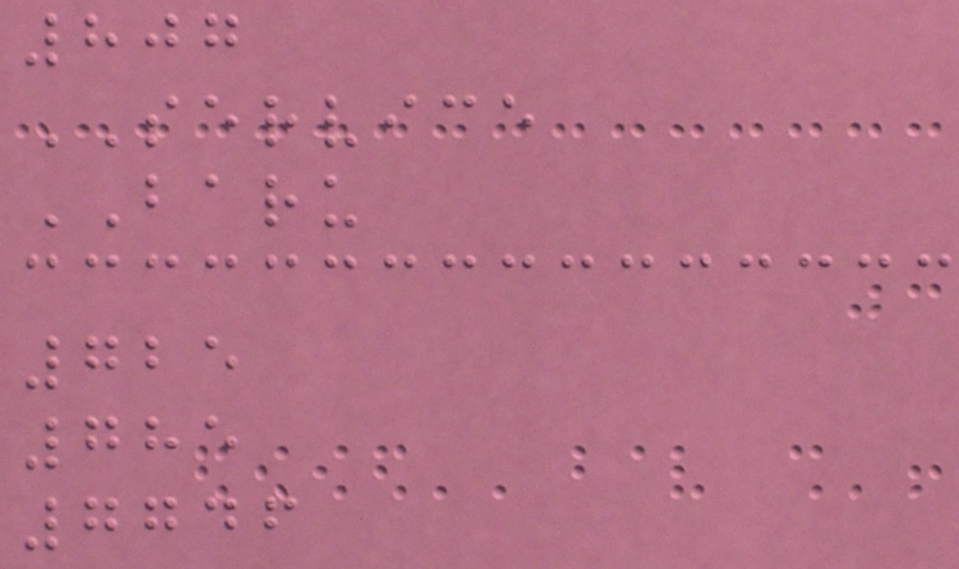807
SERVICE
BARU
725
785
7746
